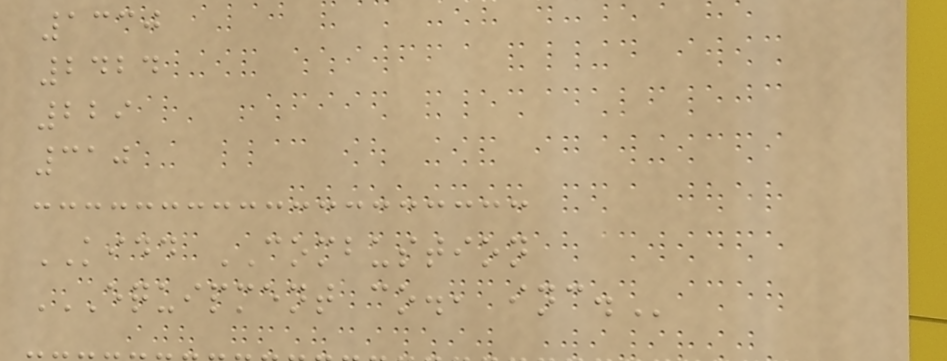1330
2424
229
310
KIDD COMBUSTION
EQUIPMENT CO., INC.
